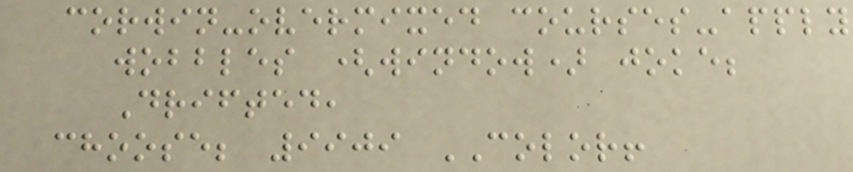corwin-overmixed courses-apply
wobbles (window) joke;
Drifted,
choose; 9909 COLOR!
